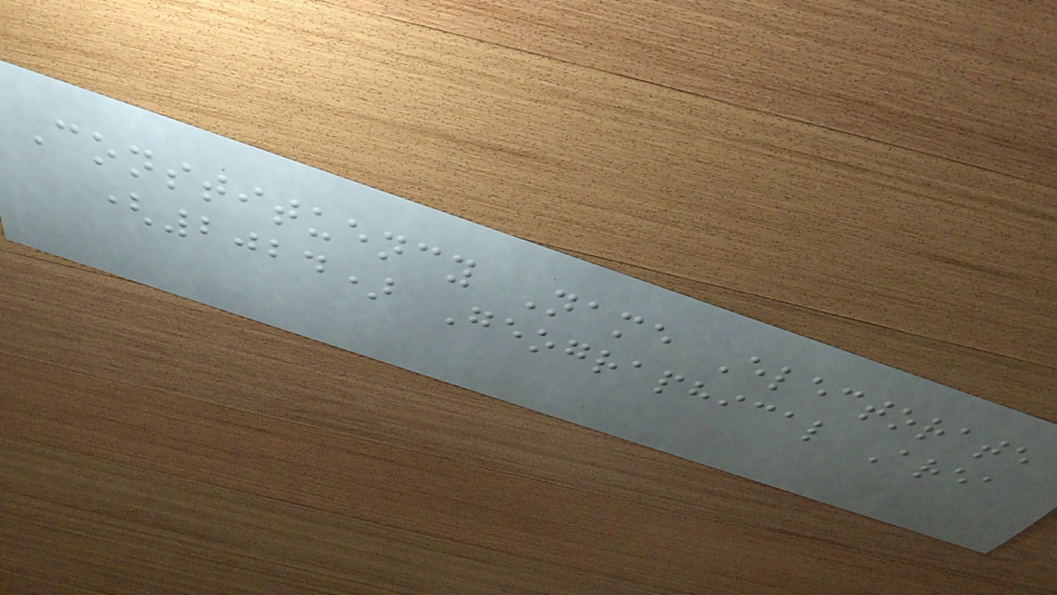Constituency Name Electorate
(2024) Geographical Area
